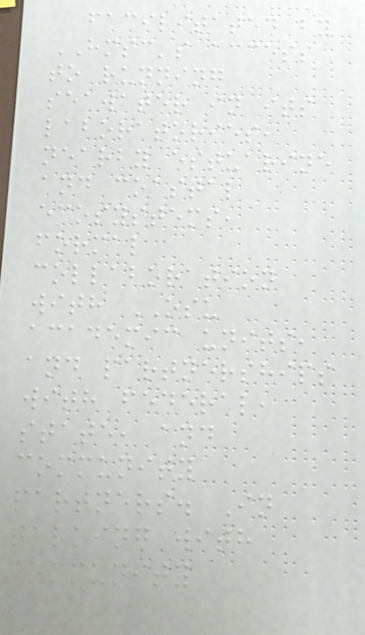facilitated by
HMSC's access
to running
seawater in its
laboratories,
nearby estuarine
and coastal
ecosystems,
formal
collaboration
with OSU
academic units,
and partnerships
with federal,
state, and
community
partners. In
talking with
community
